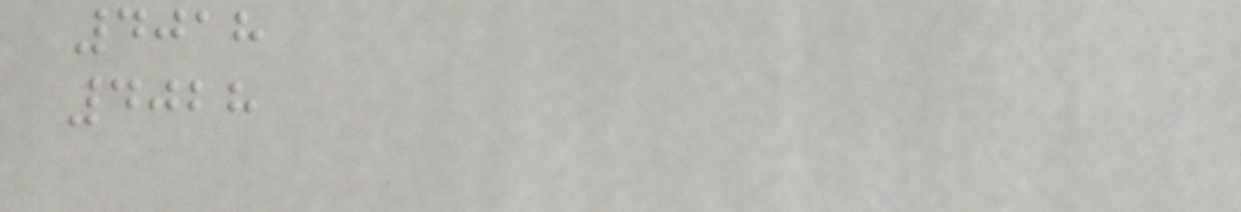4018
4028
